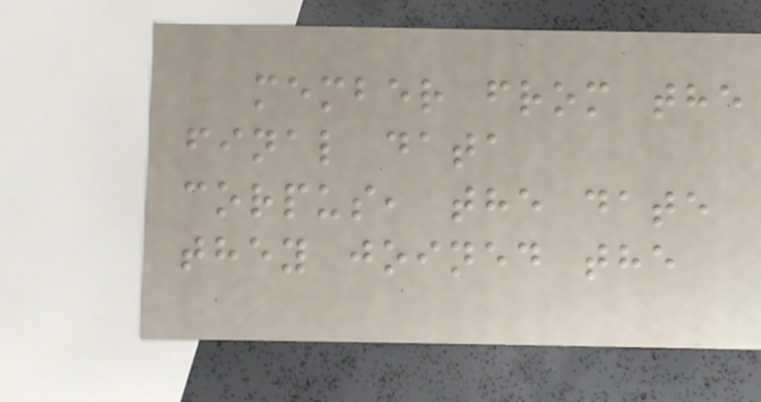member from the
final data
corpus, the date
they joined the
